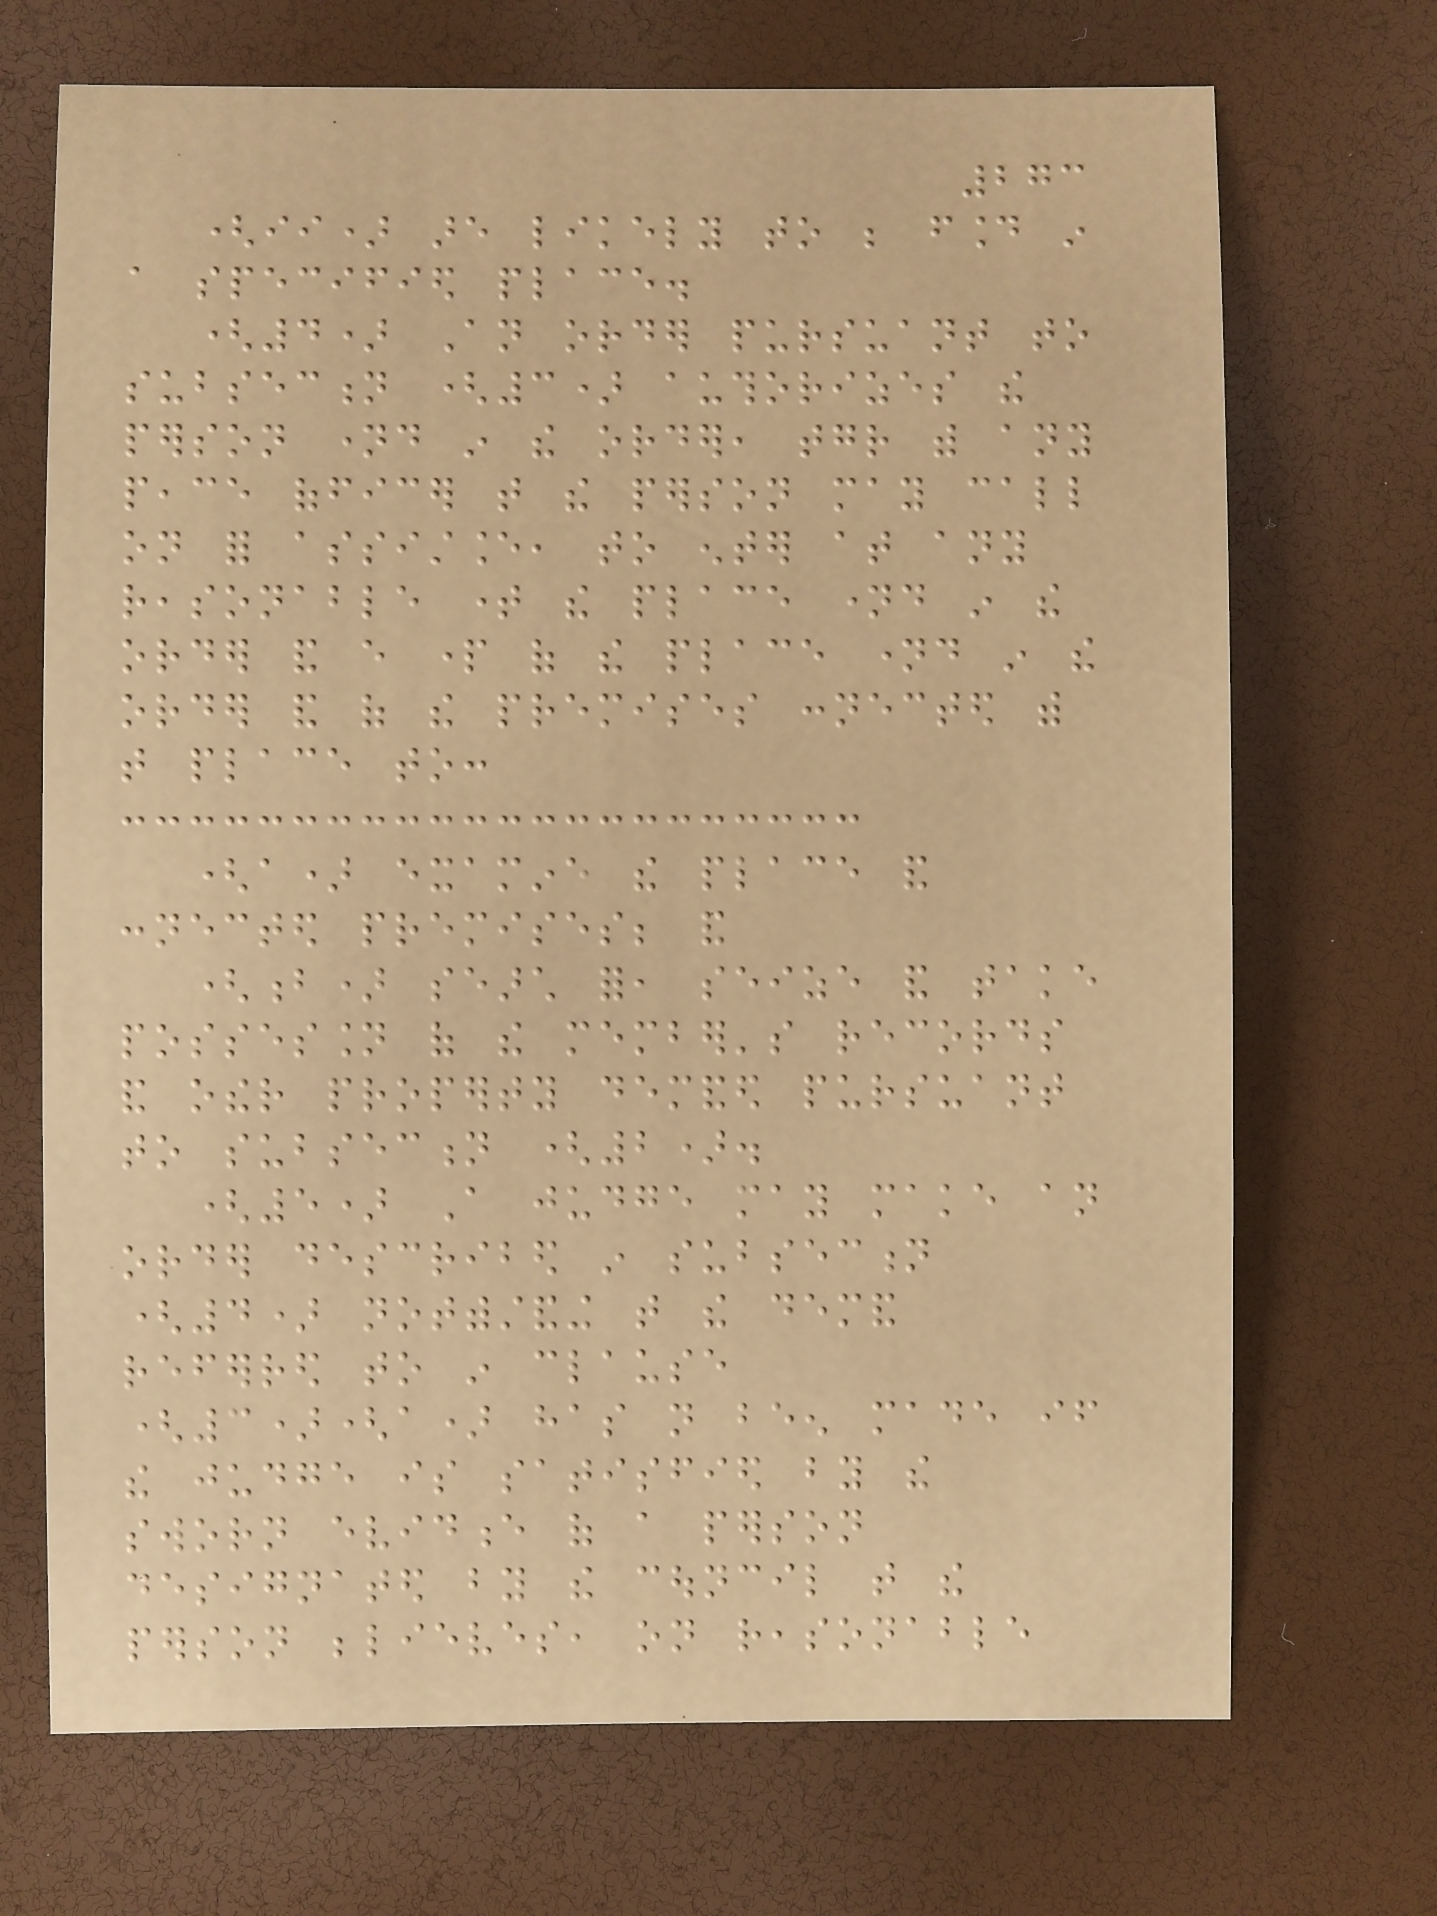273
(ii) are likely to be found in
a specified place.
(4) An order pursuant to
subsection (3) authorizes the
person named in the order, together with any
peace officer that the person may call
on for assistance, to enter at any
reasonable time the place named in the
order and every part of the place named in the
order and of the premises connected with
that place to:
(a) examine the place and
connected premises; and
(b) search for, seize and take
possession of the member's records
and other property demanded pursuant
to subsection (2).
(5) A judge may make an
order described in subsection
(4) notwithstanding that the demand
referred to in clause
(3)(a) has not been made if
the judge is satisfied by the
sworn evidence of a person
designated by the council that the
person believes, on reasonable
